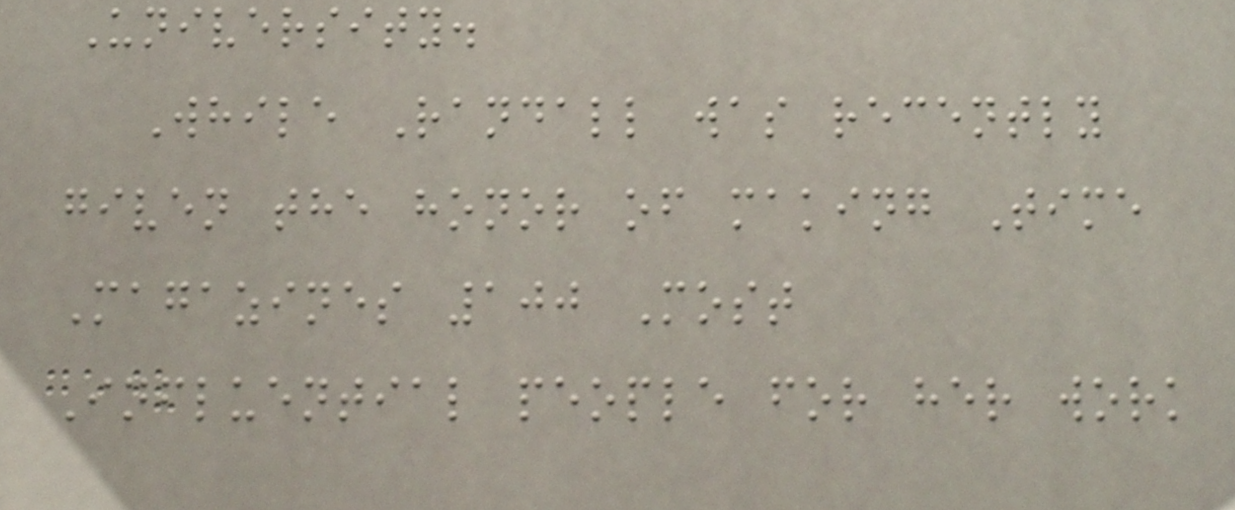University.
While Randall was recently
given the honor of making Time
Magazines 100 Most
Influential people for her work
